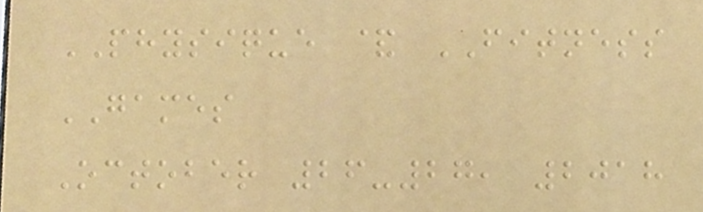PHYSIQUE & FITNESS
GAMES
October 26-27, 2018
